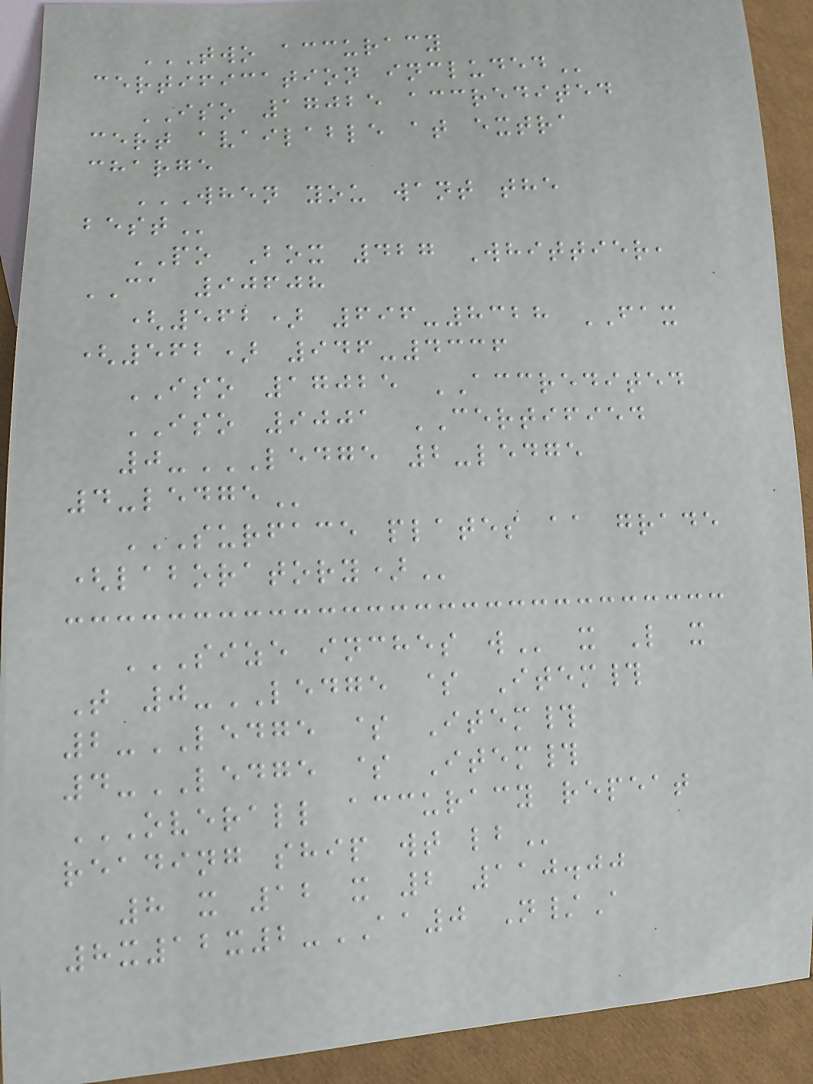TWO ACCURACY
CERTIFICATION INCLUDED
ISO 17025 accredited
cert available at extra
charge
WHEN YOU WANT THE
BEST
PO Box 427 Whittier,
CA 90608
(562) 696-8328 FAX
(562) 946-4336
ISO 17025 ACCREDITED
ISO 9001 CERTIFIED
0-LEDGE 2-LEDGE
4-LEDGE
SURFACE PLATES AA GRADE
(LABORATORY)
SIZE INCHES W x L x
T 0-LEDGE $ Item#
2-LEDGE $ Item#
4-LEDGE $ Item#
OVERALL ACCURACY REPEAT
READING SHIP WT LB
8 x 12 x 2 110.00
8x12x2-AA0 N/A
